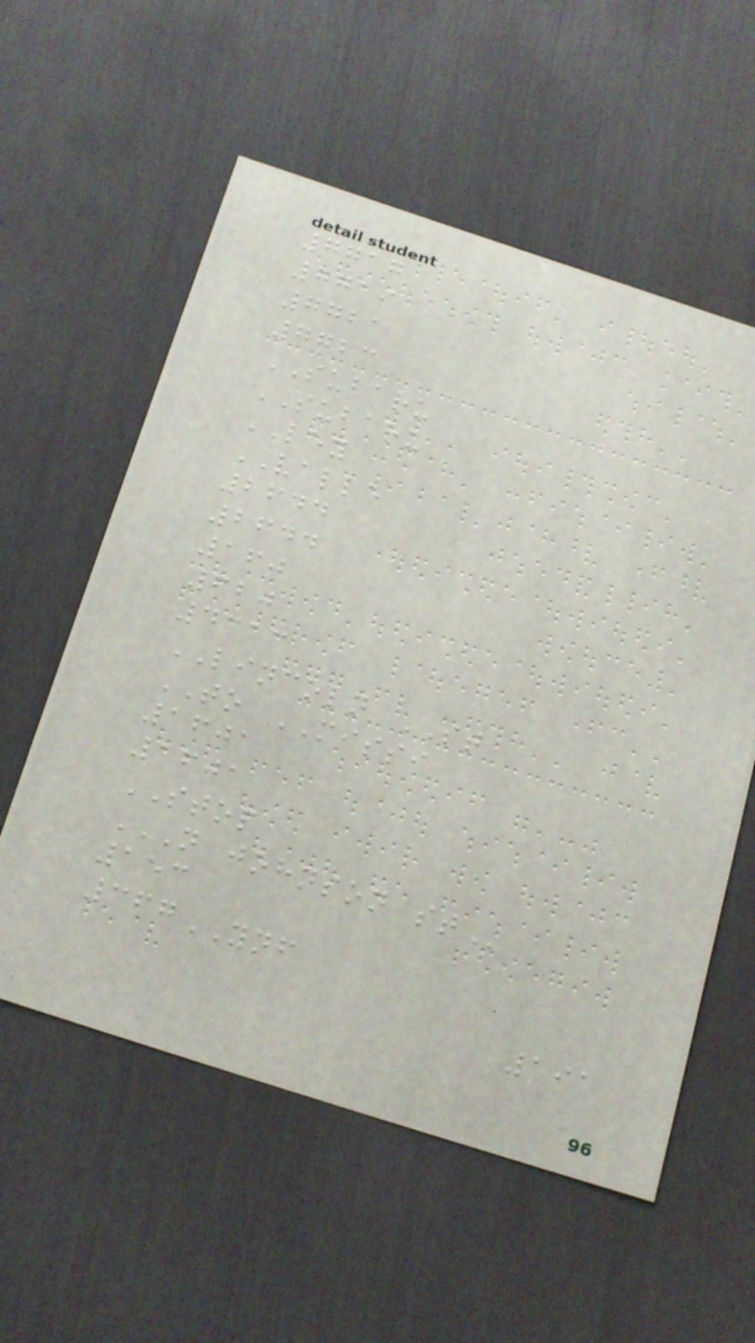7717
7719
7721
7723
SUBARU
SUBARU
LEY
VALLE
2644
2644
160
620
4313
LINCOLN ST
TO MISSI
1601
1601
STOP
N JOHNSON ST
153
367YNF
191
